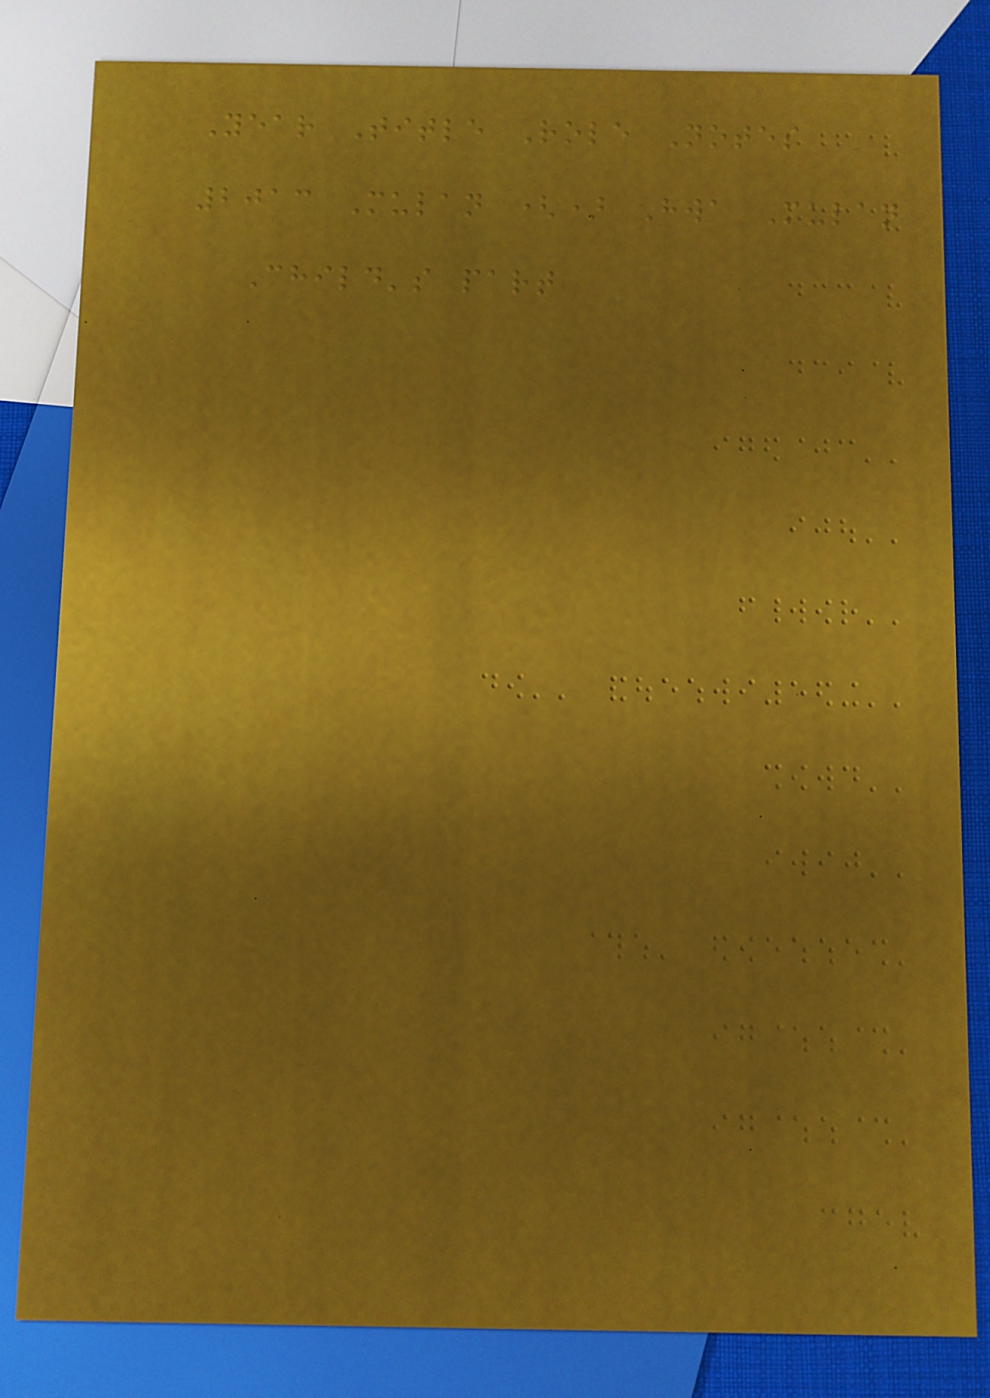Year Title Role Notes
2013 Mulan () Hwa Mulan
Child's part
